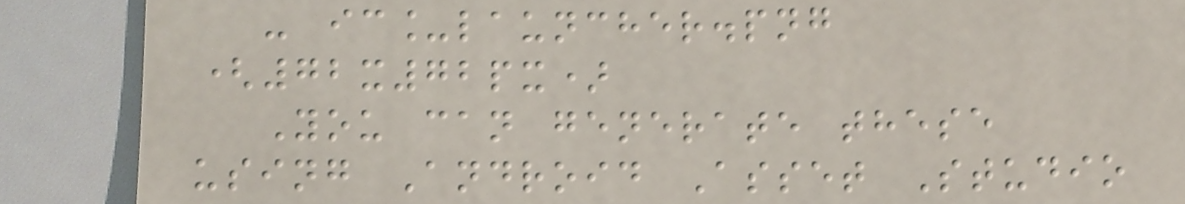- ic_launcher.png
(72x72px)
You can generate these
using Android Asset Studio
